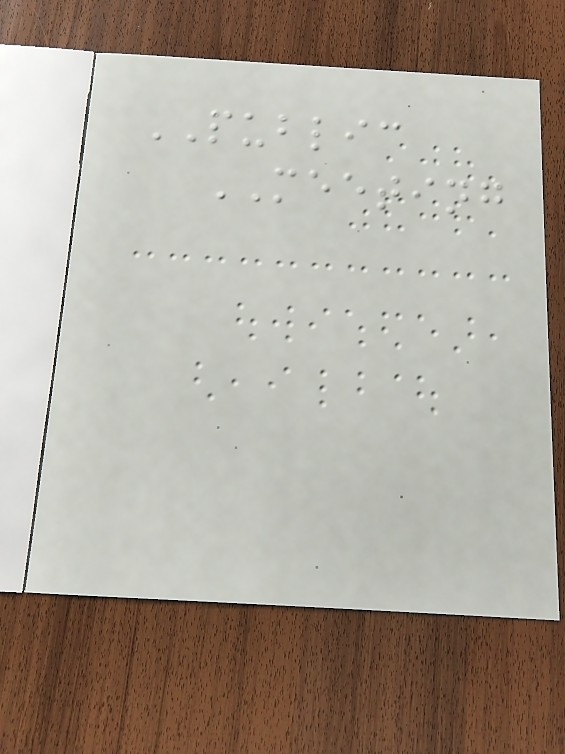PUBLIC
MEETING
